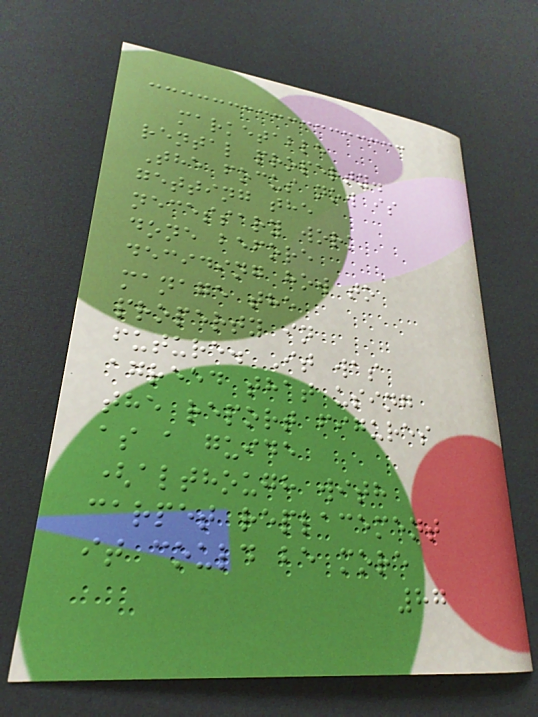marketable
rental property.
The focus now is
getting the
necessary work
done before
deciding how to
manage the
property in
future. It was
agreed that using
the report figures
as a guide
(although with
carpet replacement
it could be more
87
